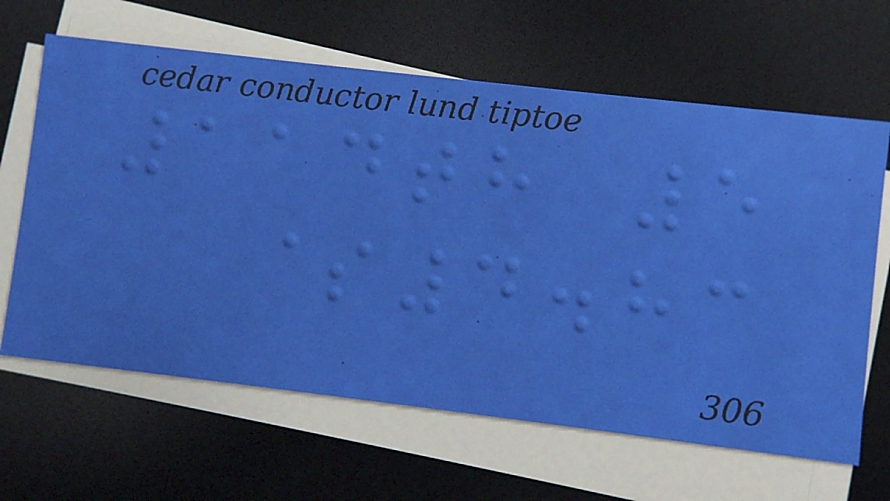114th 5
$4.83
